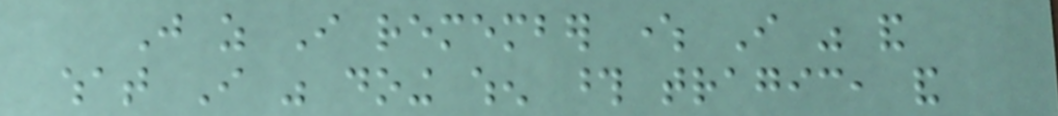Just as I remember where I was and
what I was doing when those tragic, and
